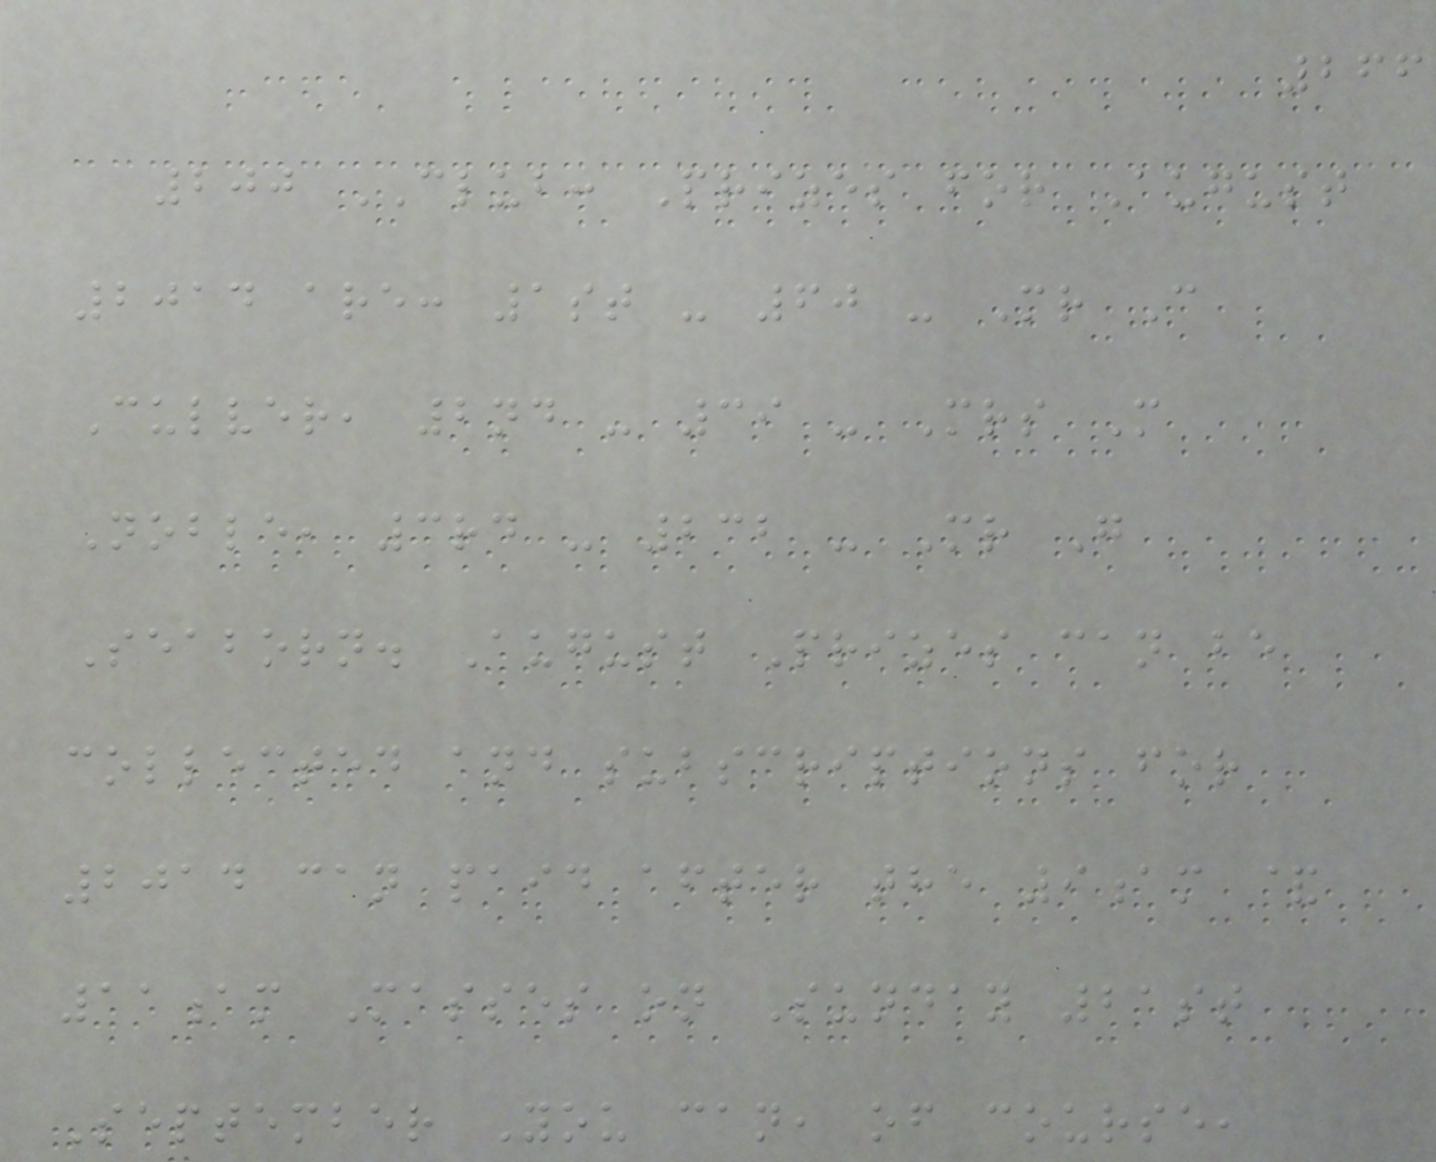266
200 CLUB: Prizes for August
2014 are: 1st - 60 - Mr C
Culver, 2nd - 39 - Mrs M
Noble, 3rd - 232 - Mr G
Seaborn. August Prizes can be
collected and subscriptions for
2014 can paid after the 9am &
11am Masses on Sunday 21st
September You can, of course,
